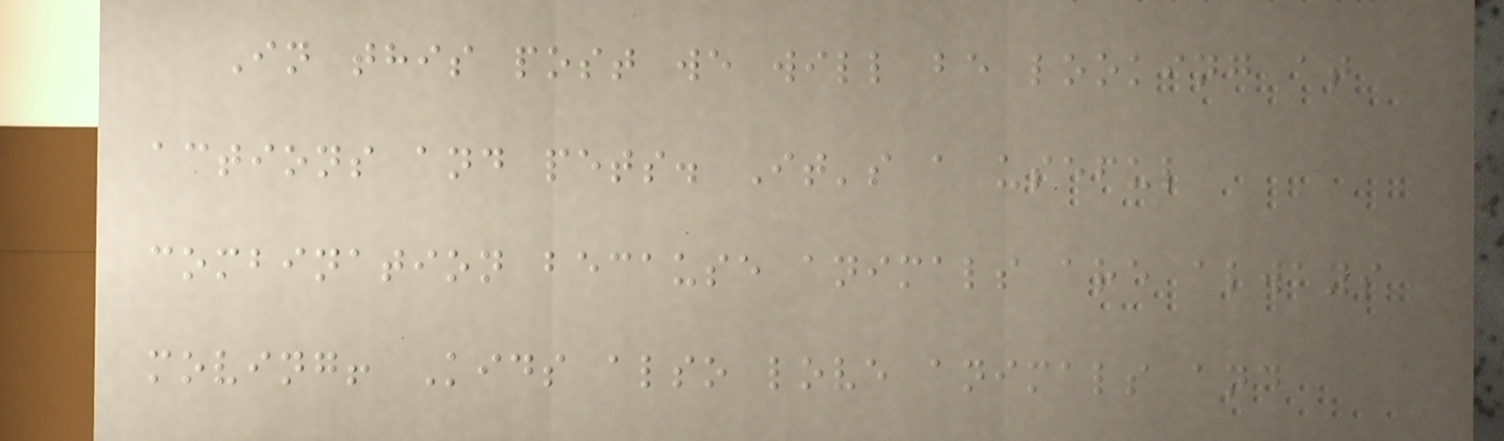In this post we will be looking at
actions and pets. It's a useful
combination because animals are always
moving! Kids also love animals and
